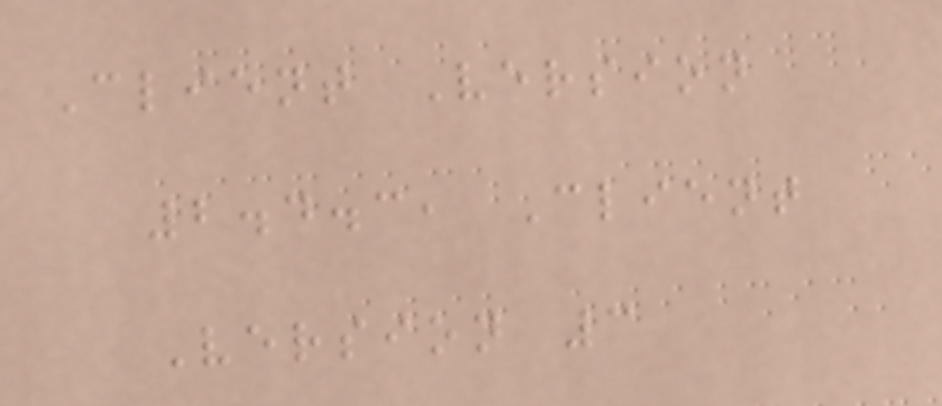Client Version
2.4.3, Client
Version 3
